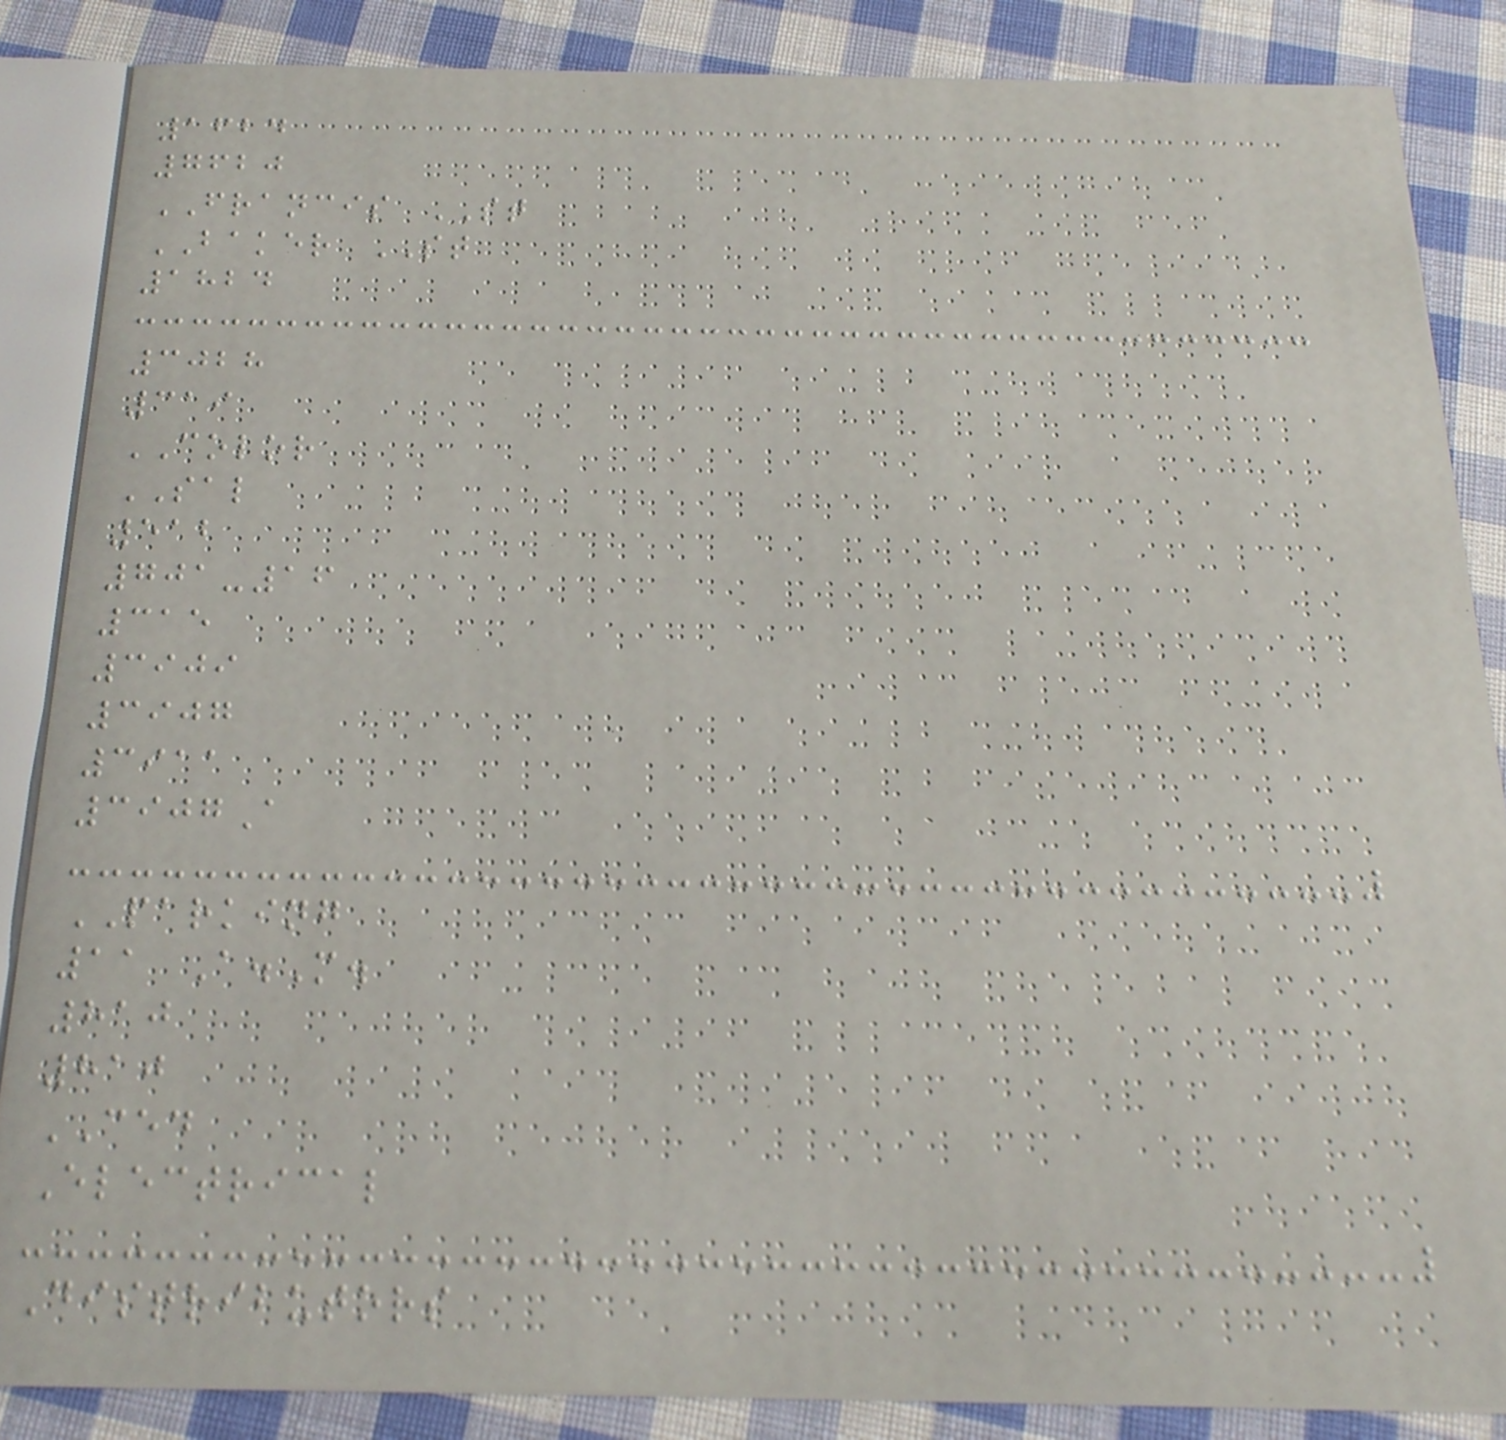1624
7620
FRANCIS ST
BAKER ST
1824
3028
319
COLOR
SAL
512
701-16
315
3909
3907
3911
3907A
PARKING
11 A.M.
810
810
CED
Electrical
Distributors
